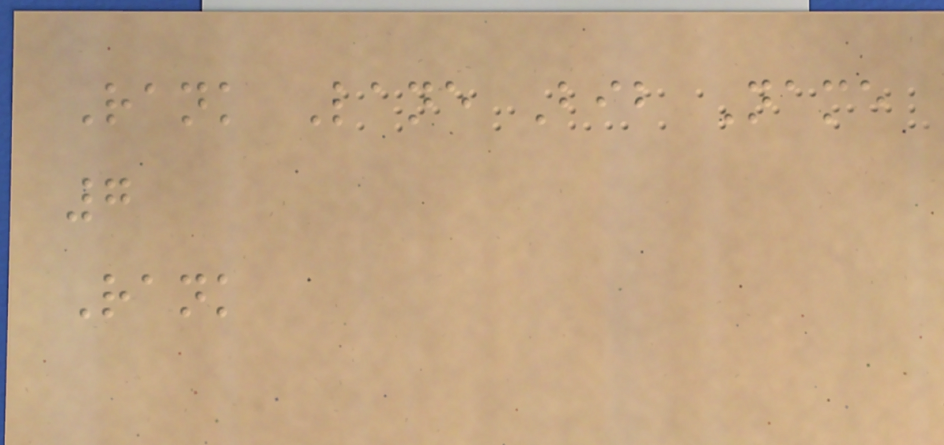Rank Lane Bib Name
7
Rank
